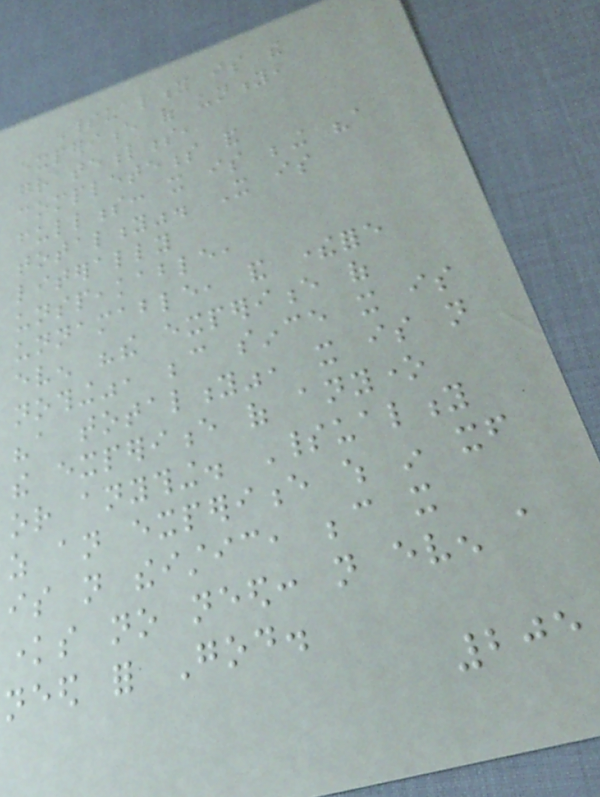Spirituality is the
experience of unity,
gratefulness,
completeness and
fullness: it is being "a
totality". It is
literally
unspeakable,
unnamable, and therefore
even "the experience of
nothing", because since it is
"a totality", it is not
the experience of anyone
or anything. Spirituality
as an experience which in itself
is not theistic, because it
knows no need: not even a
need for God.
205
